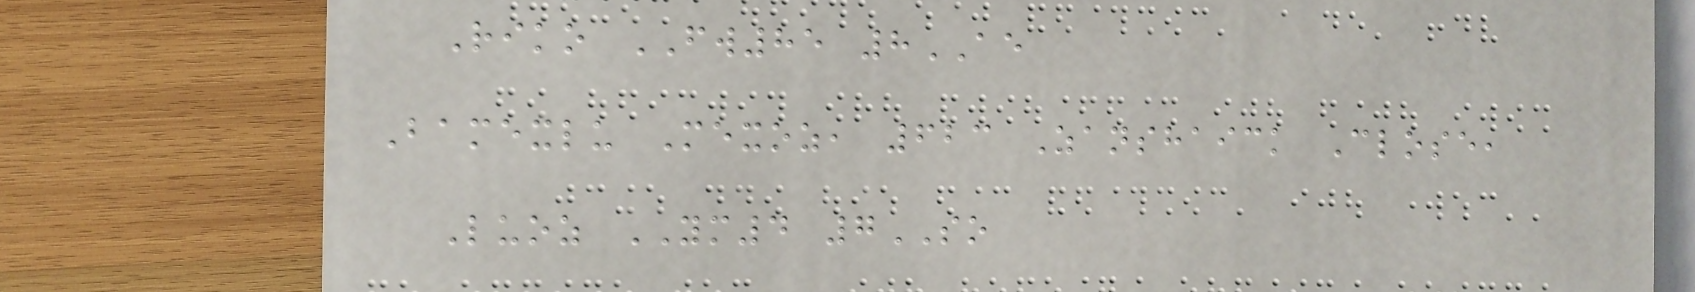Riko FW85 8AE
Bamexlu Mexoz, 623 Zanshaick Close,
Luoz YM4 7SO
